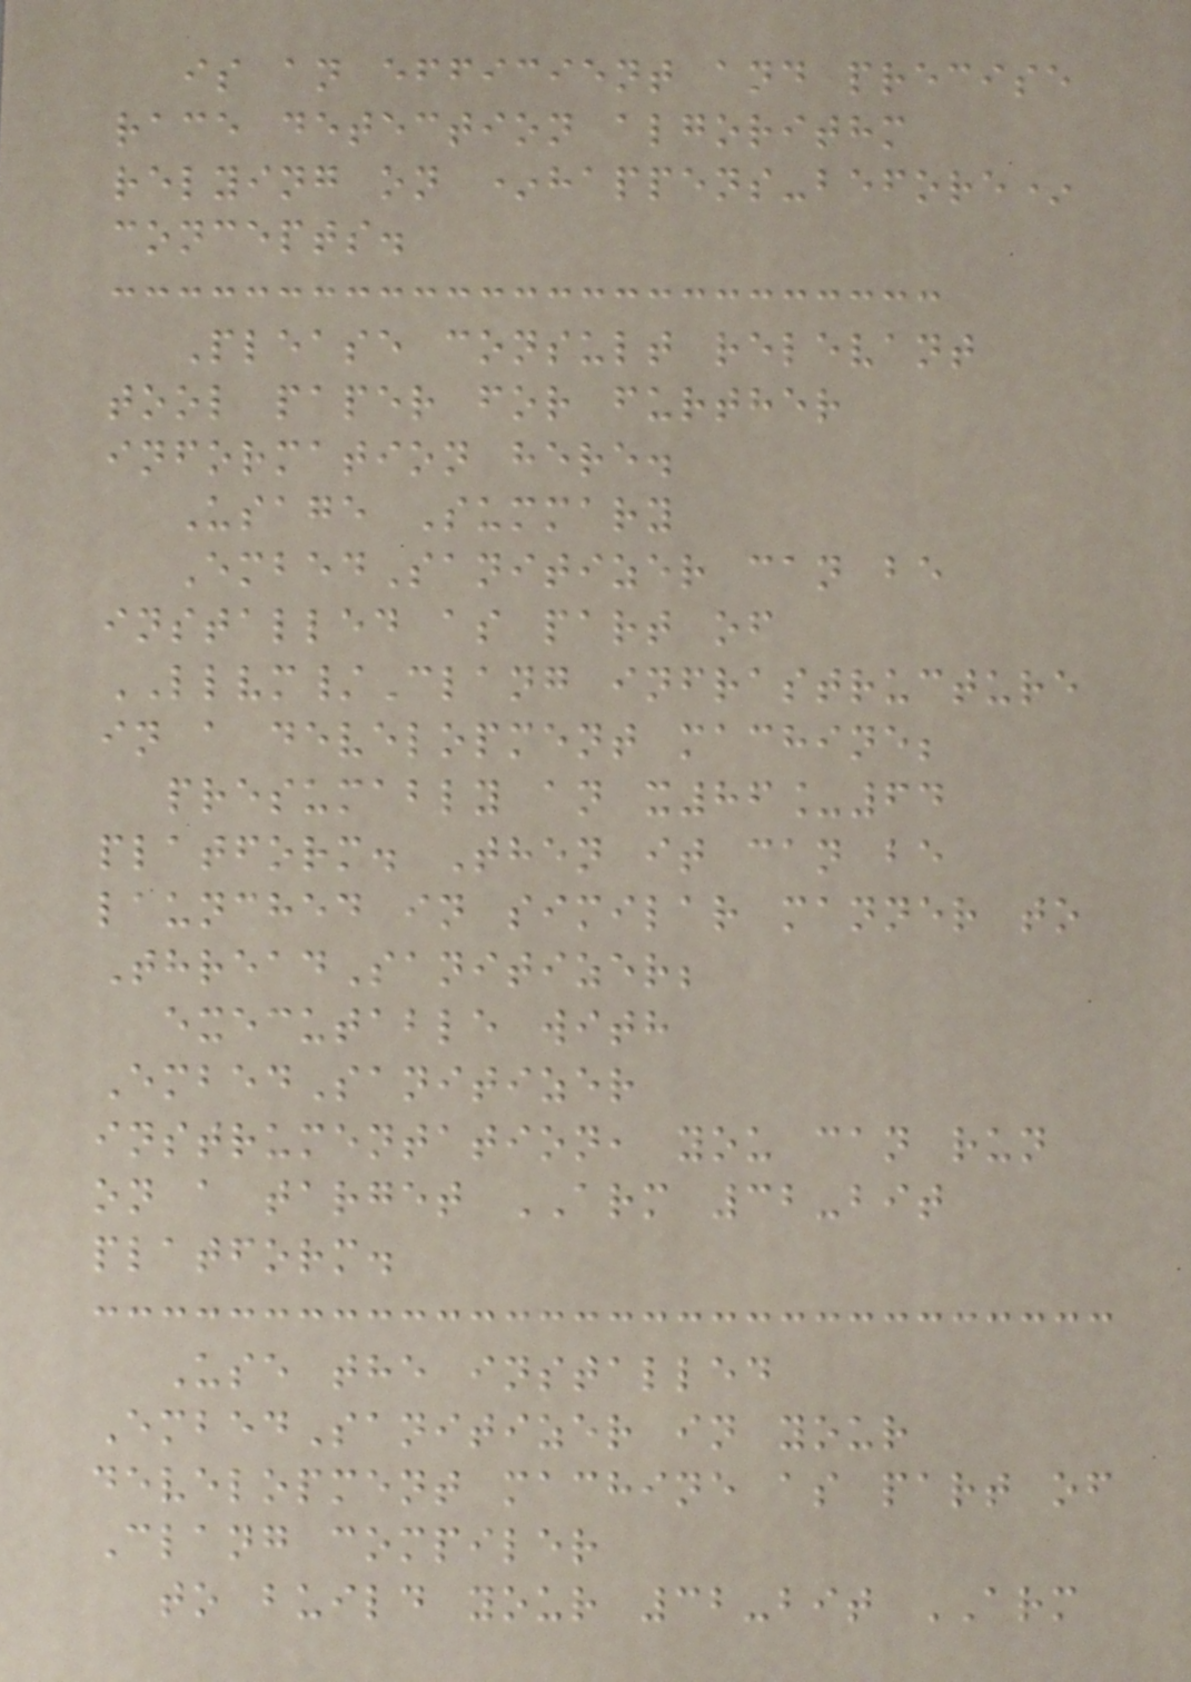is an efficient and precise
race detection algorithm
relying on *happens-before*
concepts.
Please consult relevant
tool paper for further
information here.
Usage Summary
EmbedSanitizer can be
installed as part of
LLVM/Clang infrastructure
in a development machine;
presumably an x86_64
platform. Then it can be
launched in similar manner to
ThreadSanitizer;
executable with
EmbedSanitizer
instrumentation, you can run
on a target ARM 32-bit
platform.
Use the installed
EmbedSanitizer in your
development machine as part of
Clang compiler
to build your 32-bit ARM
